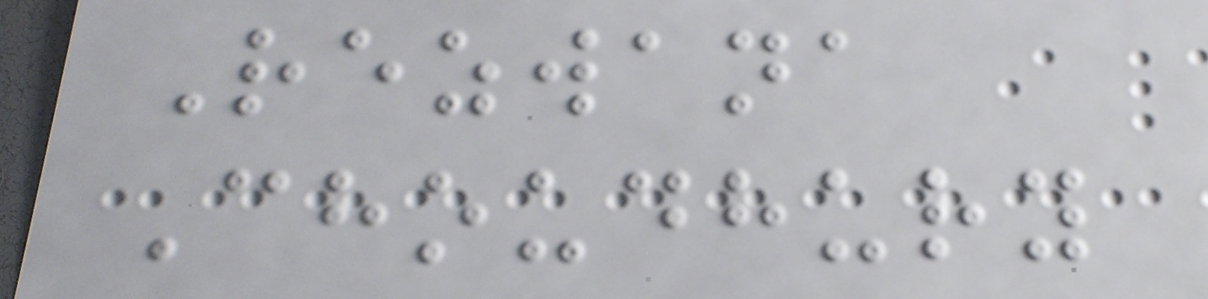Rezwana
Choudhury
